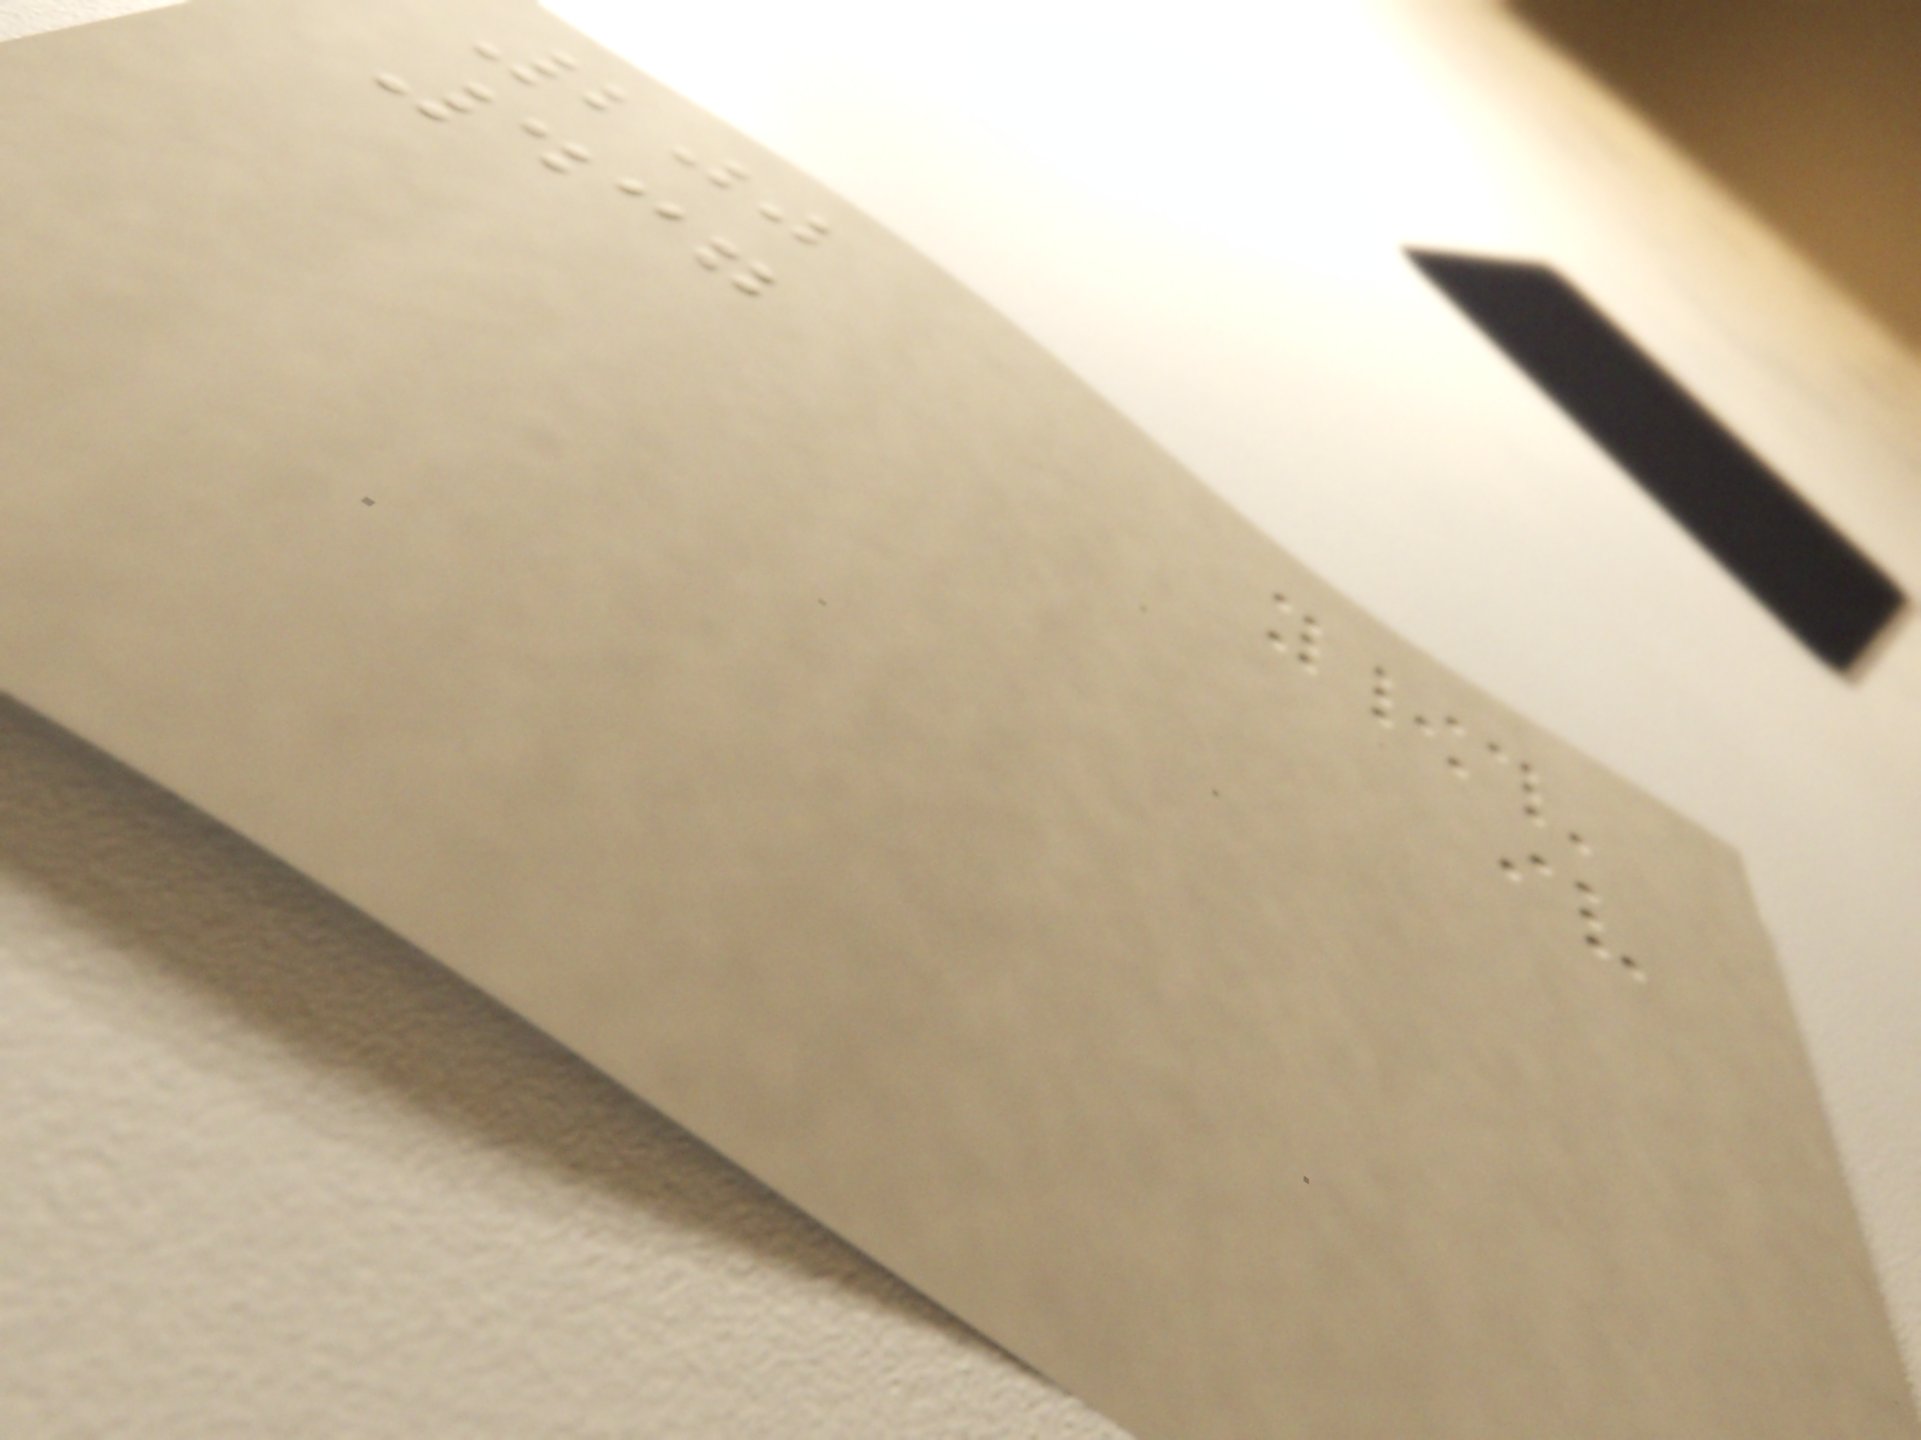200
437
